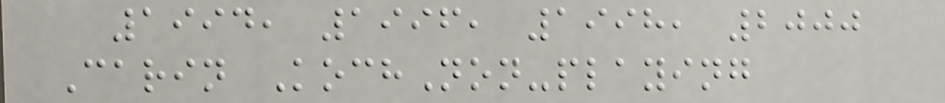1994, 1996, 1998, 2000
Carin KochNon-playing
